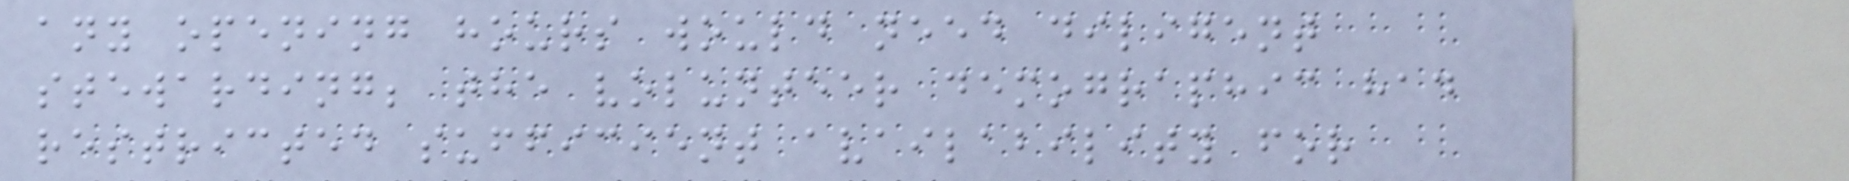any opening hours would need diligent
stewarding; the volunteer demographic had
restricted sufficient availability for
